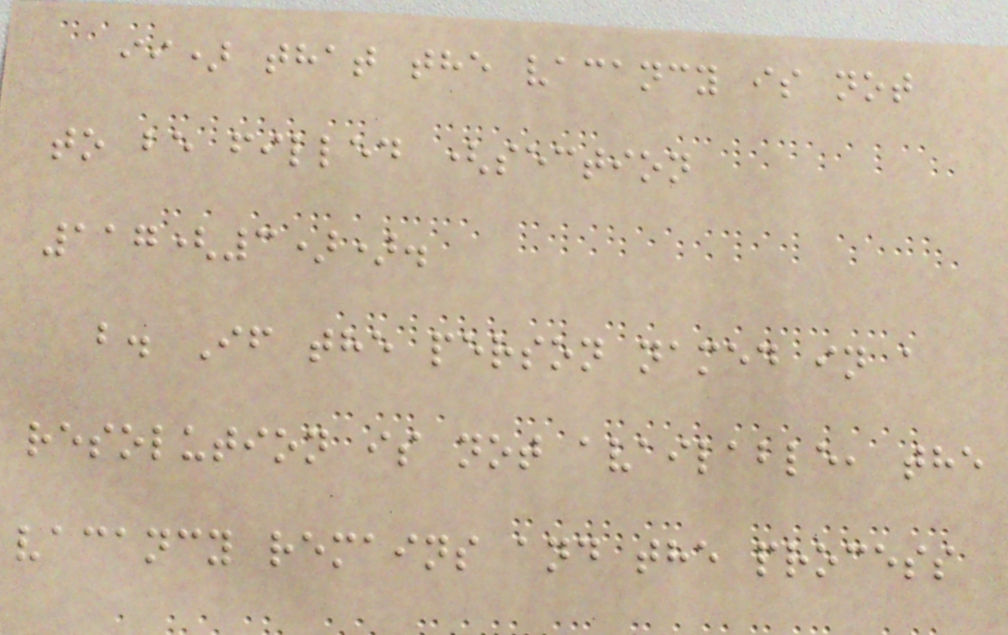ii) that the vacancy is not
to be filled (section
117(3)).
b. If the person named in a
resolution is not available, the
vacancy remains and the process
